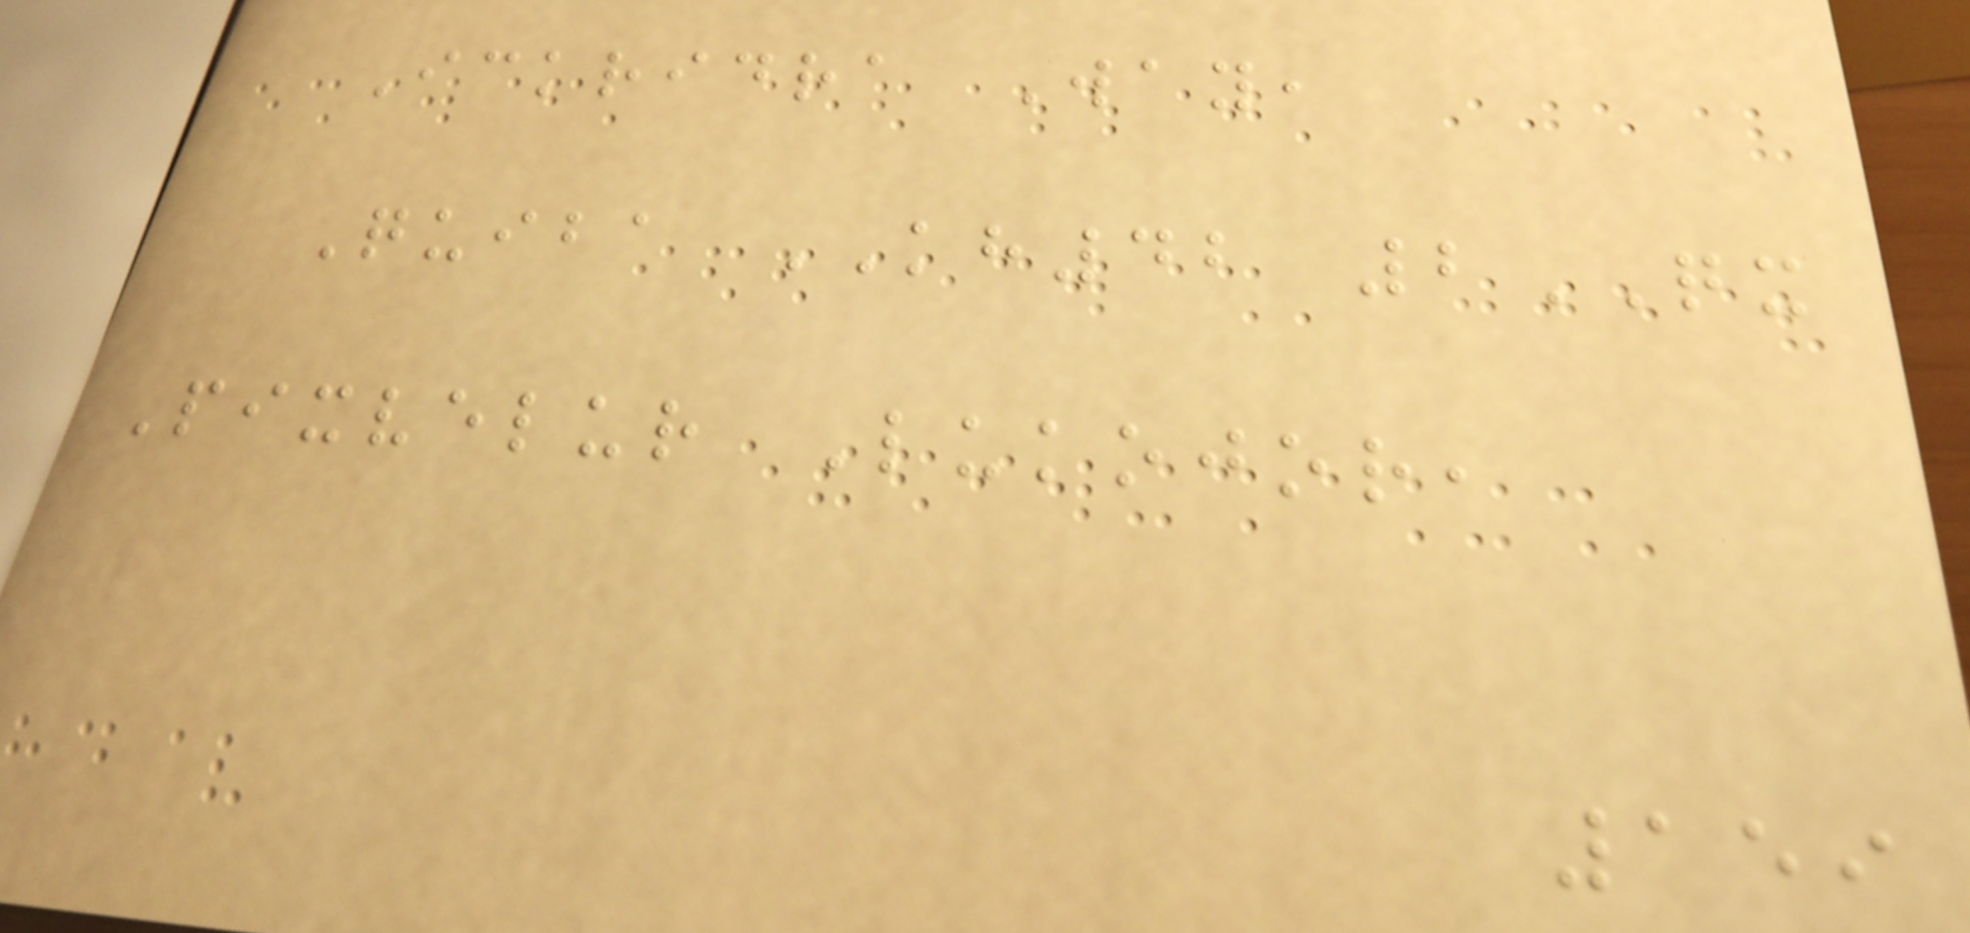Ickridra Way,
Quiba KH42 2QX
Pixvelur Lukojor,
159
